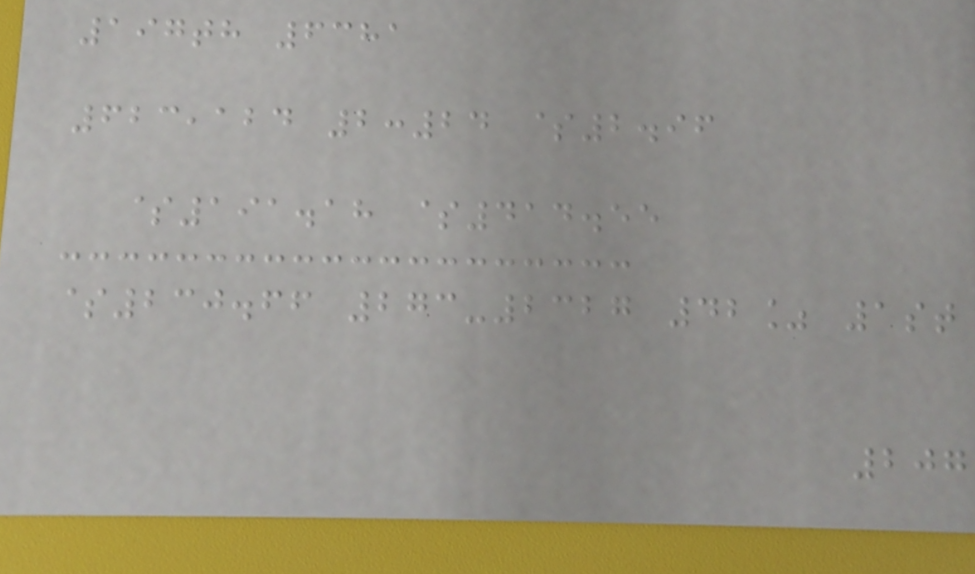197th 6381
623,124 2:24 $2.96
$191.18 $414.55
$230.66 273-2327 42% 1st
207
